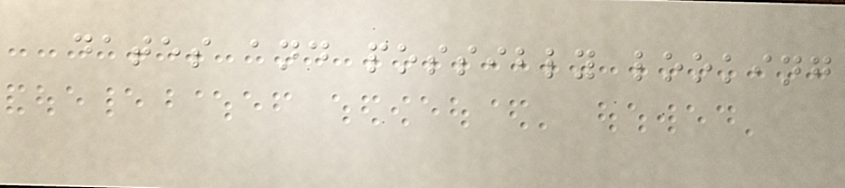dates and possibly looking
